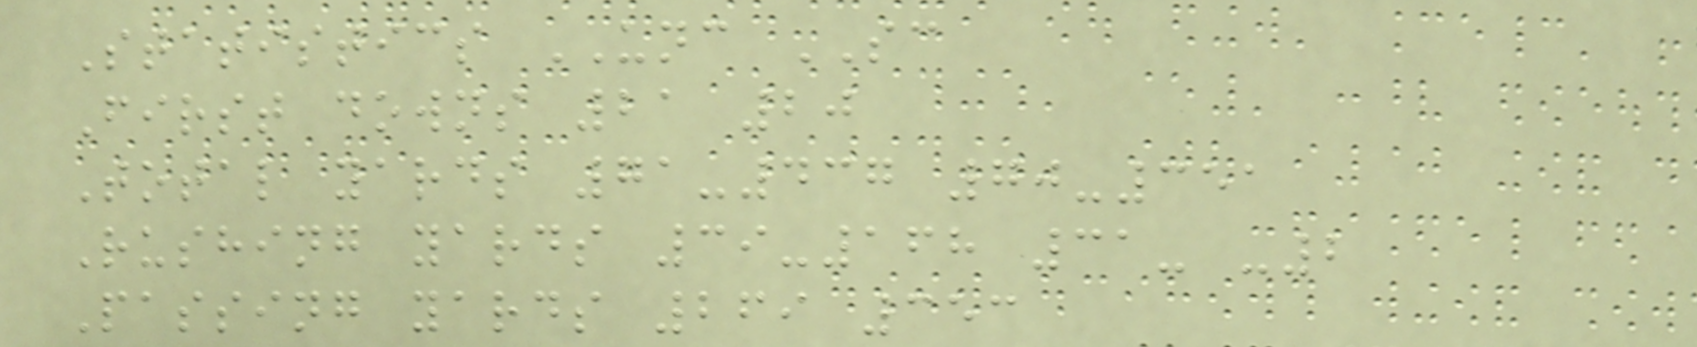Statistics UNC SC
First downs 21 20
Total yards 71-437 70-351
Rushing yards 39-168 31- -2
Passing yards 269 353
